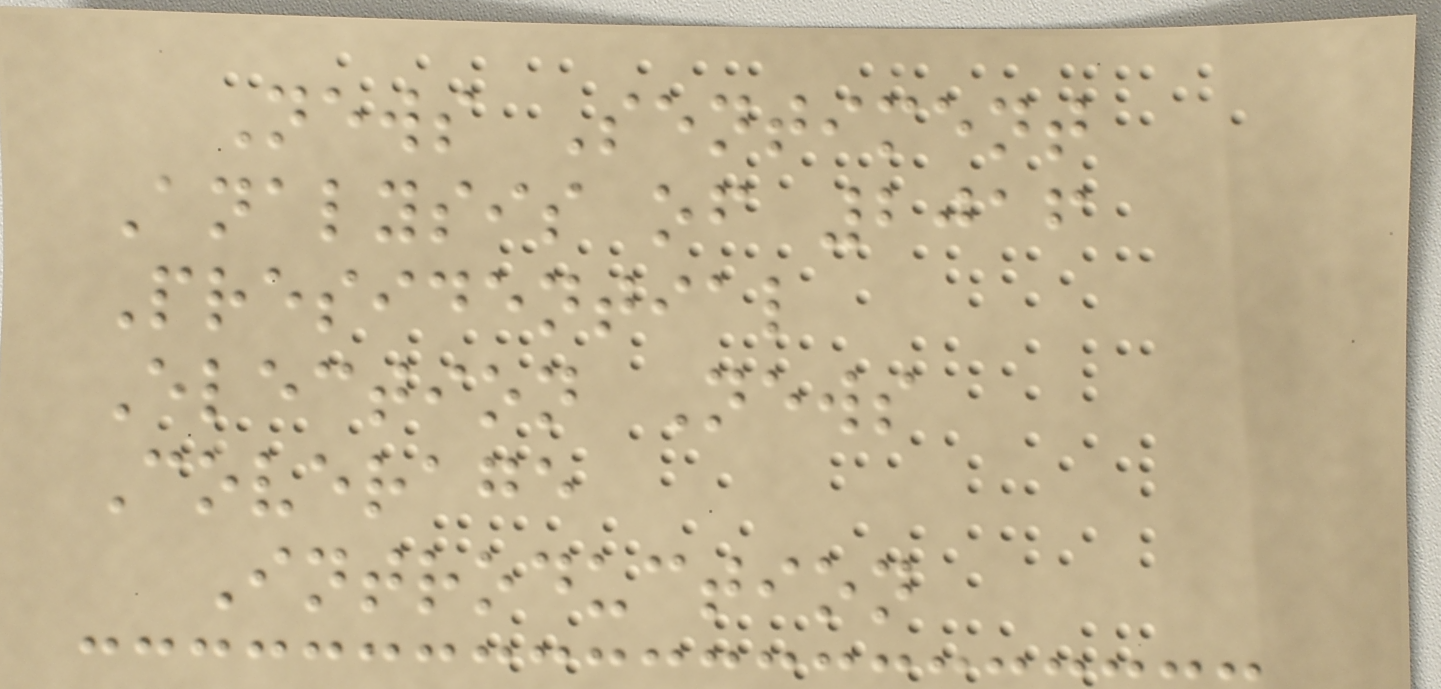News Sentiment
Analysis of 2016
Presidential
Election News
Coverage
Introduction
